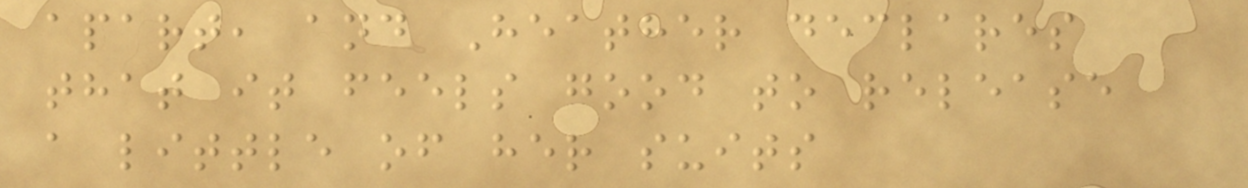apart, and Heather declares
that it feels good to release
a little of her suits
